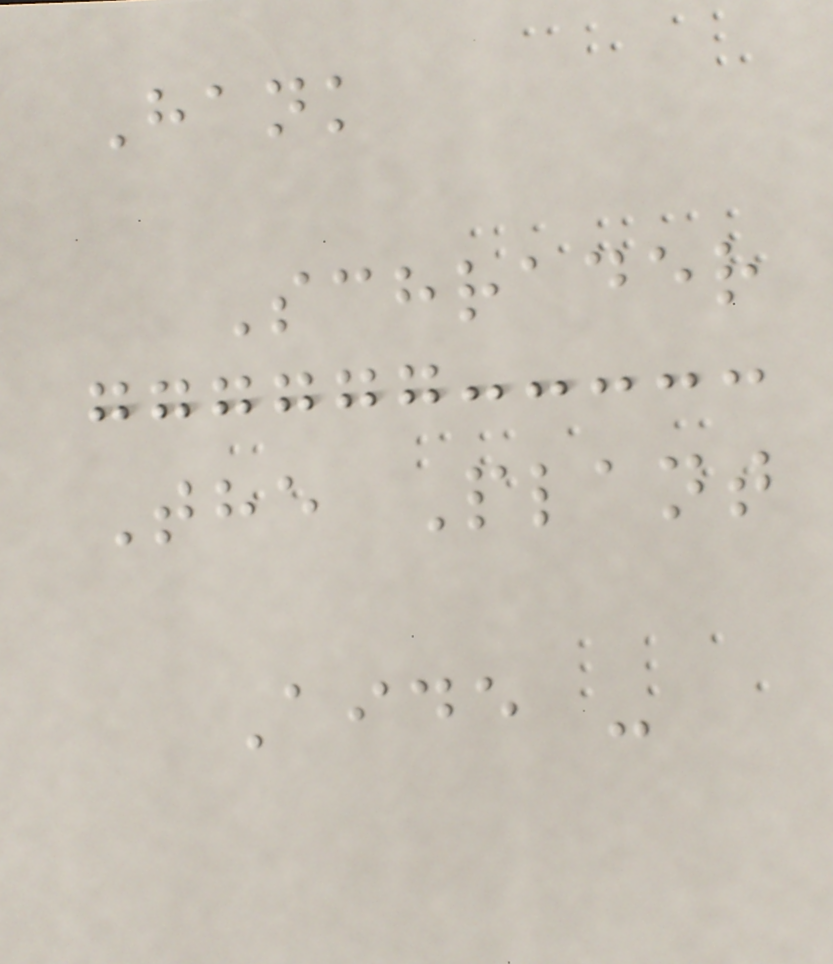Hank
Schrader
The Plant
Aide -
